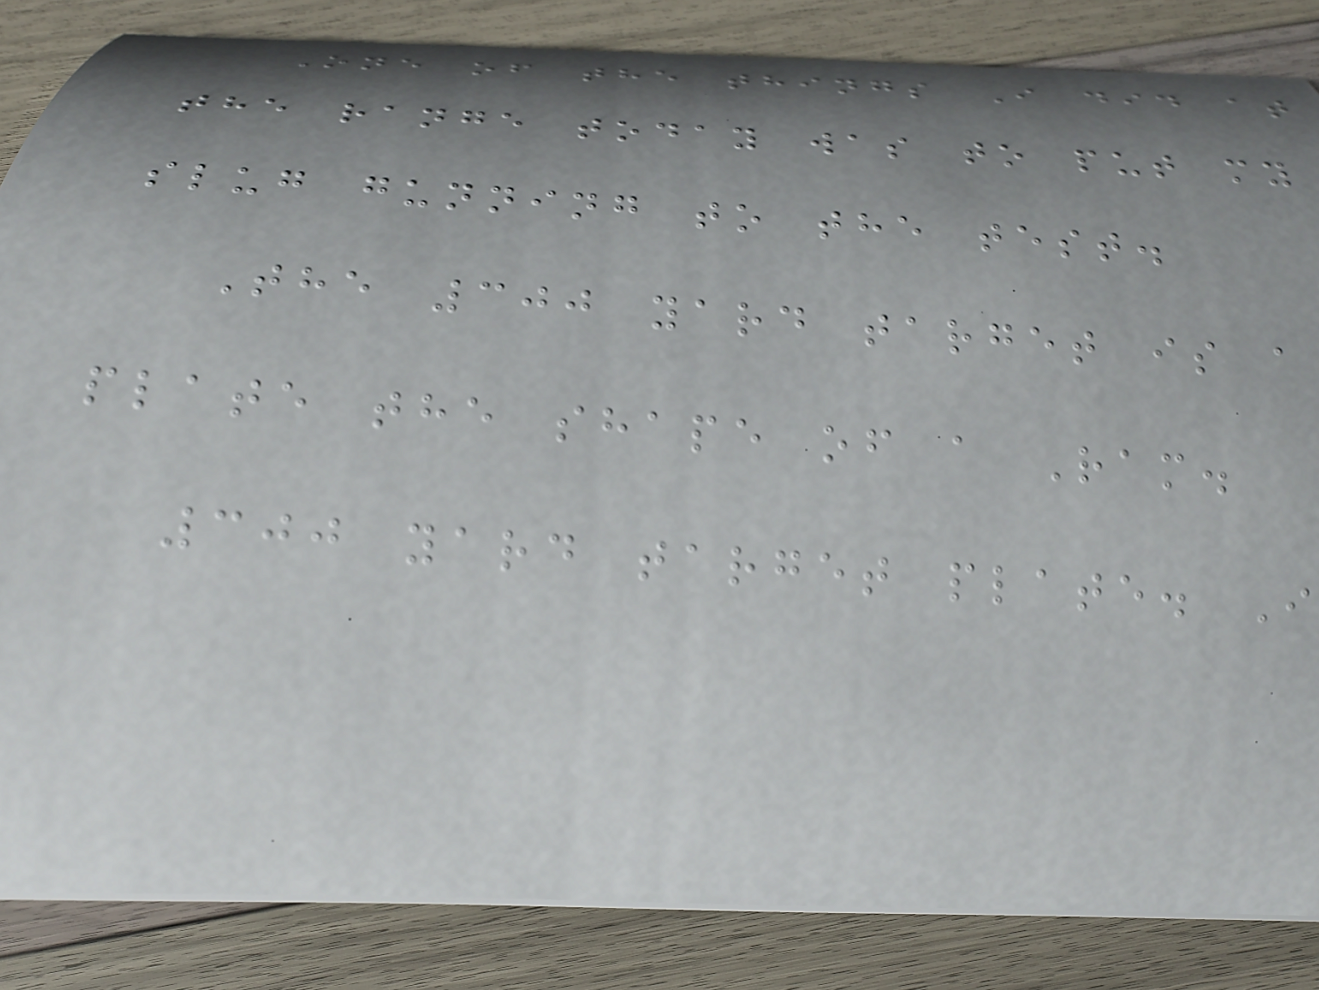One of the things I did at
the range today was to put my
slug gunning to the test.
The 300 yard target is a
plate the shape of a Ram.
300 yard target plate. I
